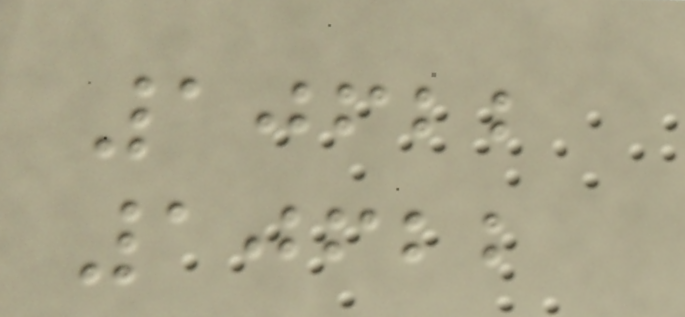10622
10622
